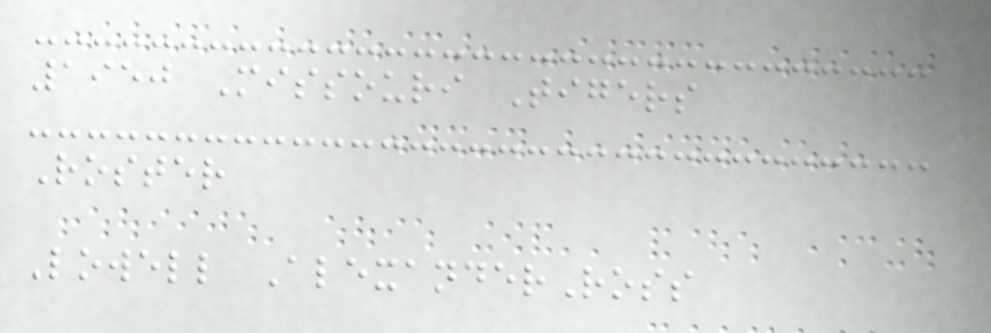1950 Missouri Tigers
Roster
Lowell AlexanderRoss
